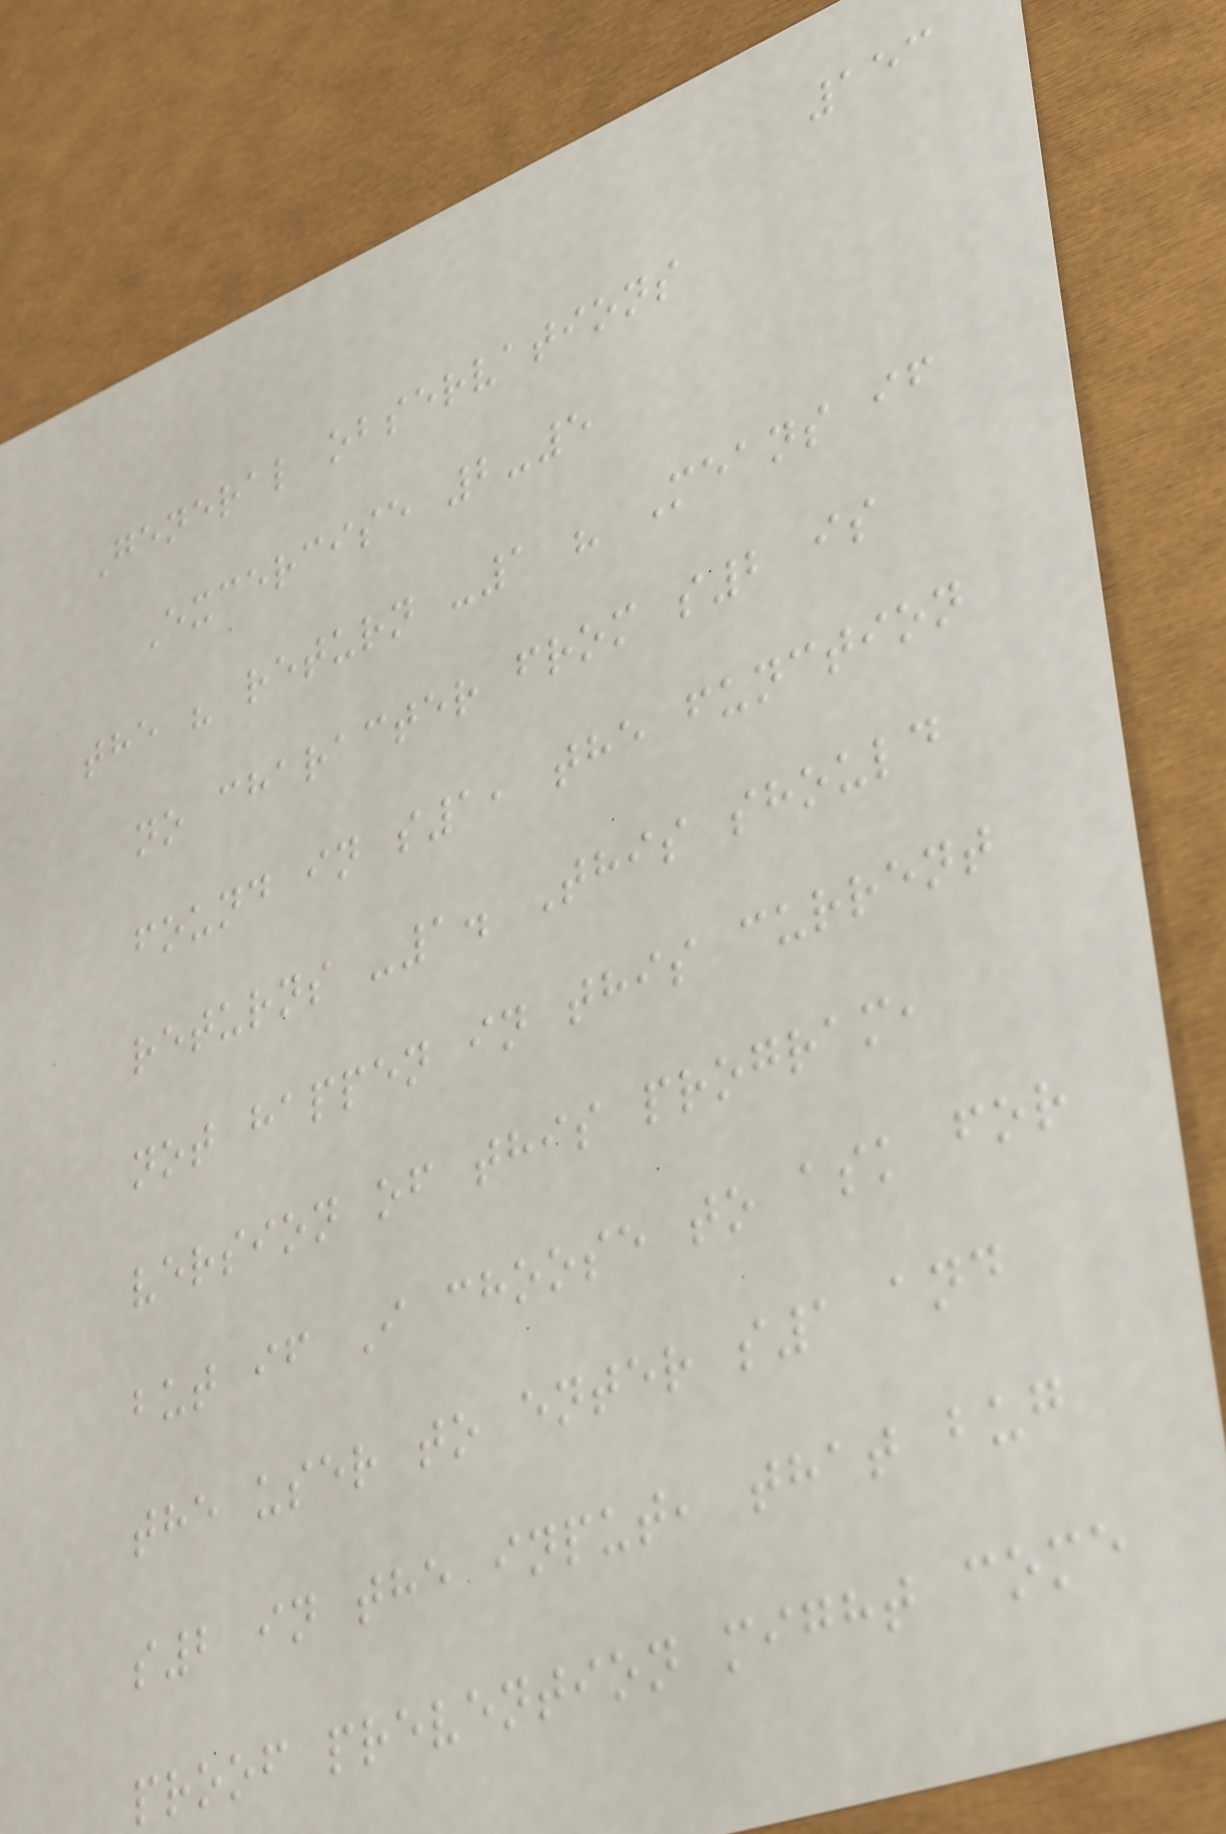153
General observations
Excercise 2-5
the " return -1 " Means if
no character from s2 is
found in s1, the function
returns -1. This should
not happen in this current
version of this program,
but if I choose to ask for
the user to enter s1 and
s2 in the input, that bug
proof prevention might come
